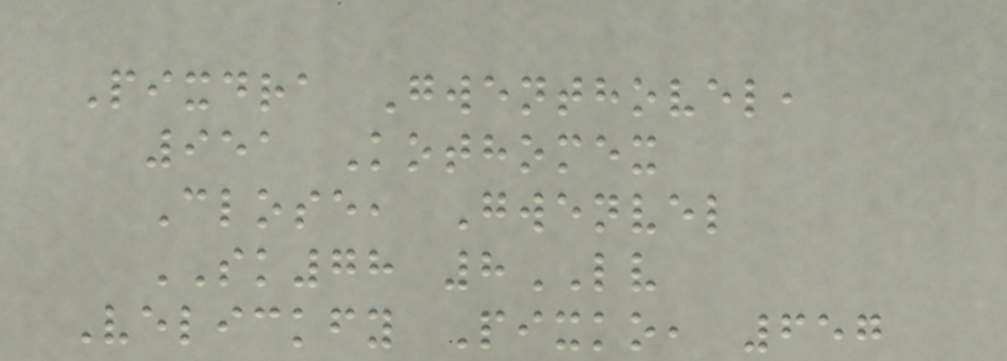Pixdra Gwenthovel,
951 Kothomex
Close, Gwenvel
SK78 8LV
Velickfy Pixko, 657
